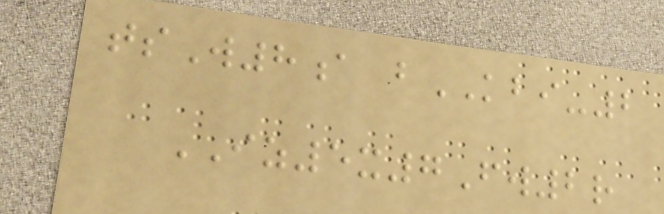tsW8a bKBI-2
IZ5x7Fw2r
